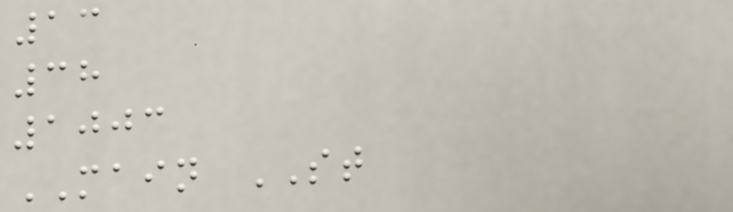13
38
1003
MAIN ST
